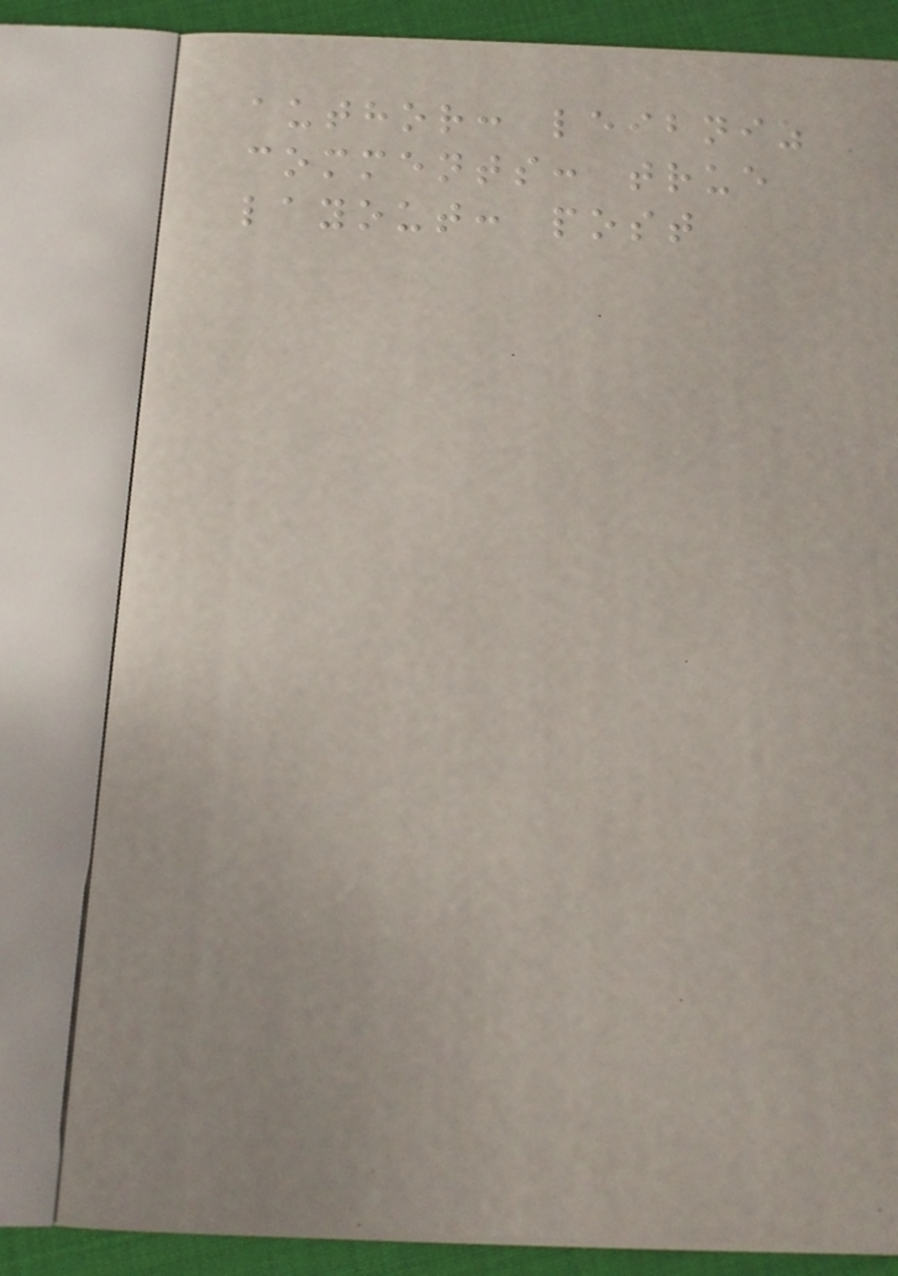author: leibniz
comments: true
layout: post
